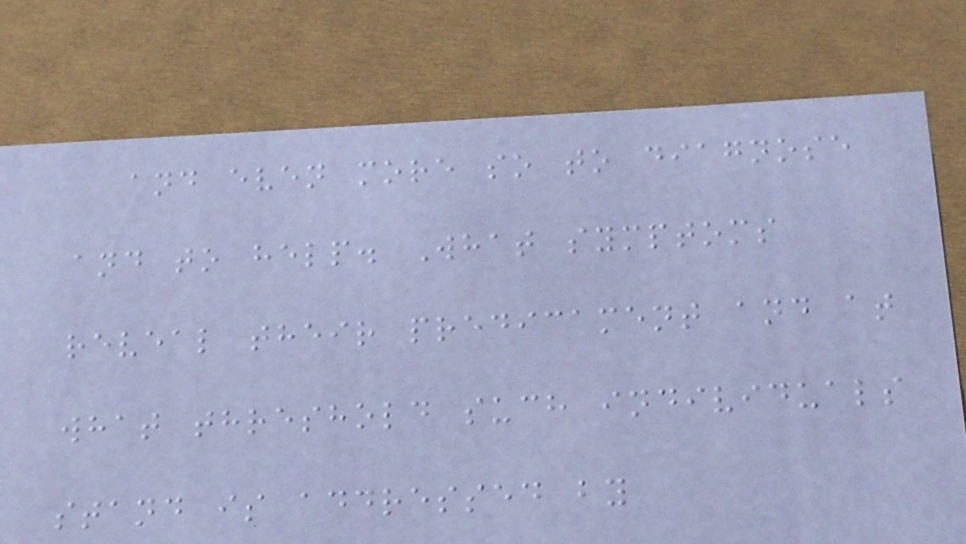and even more so to diagnose
and to help. What symptoms
reveal their predicament and at
what threshold such individuals
stand is addressed by
